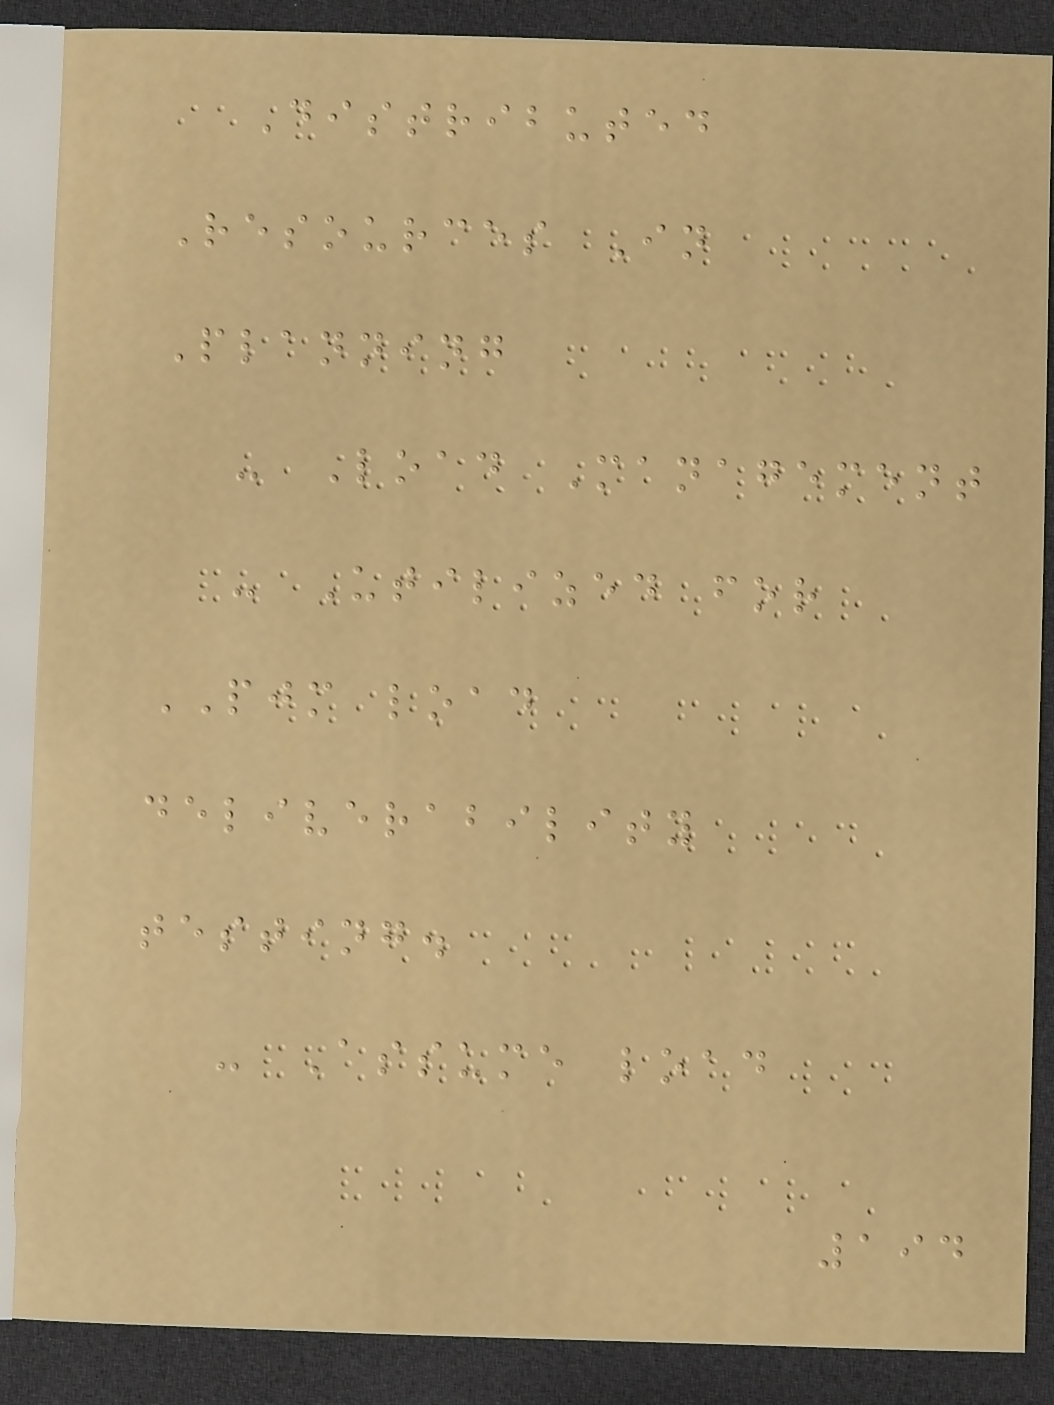Distributed
Resources In
Planning
- Load Management
- Utilized for
PJM load
deliverability
testing.
- Assume load
194
